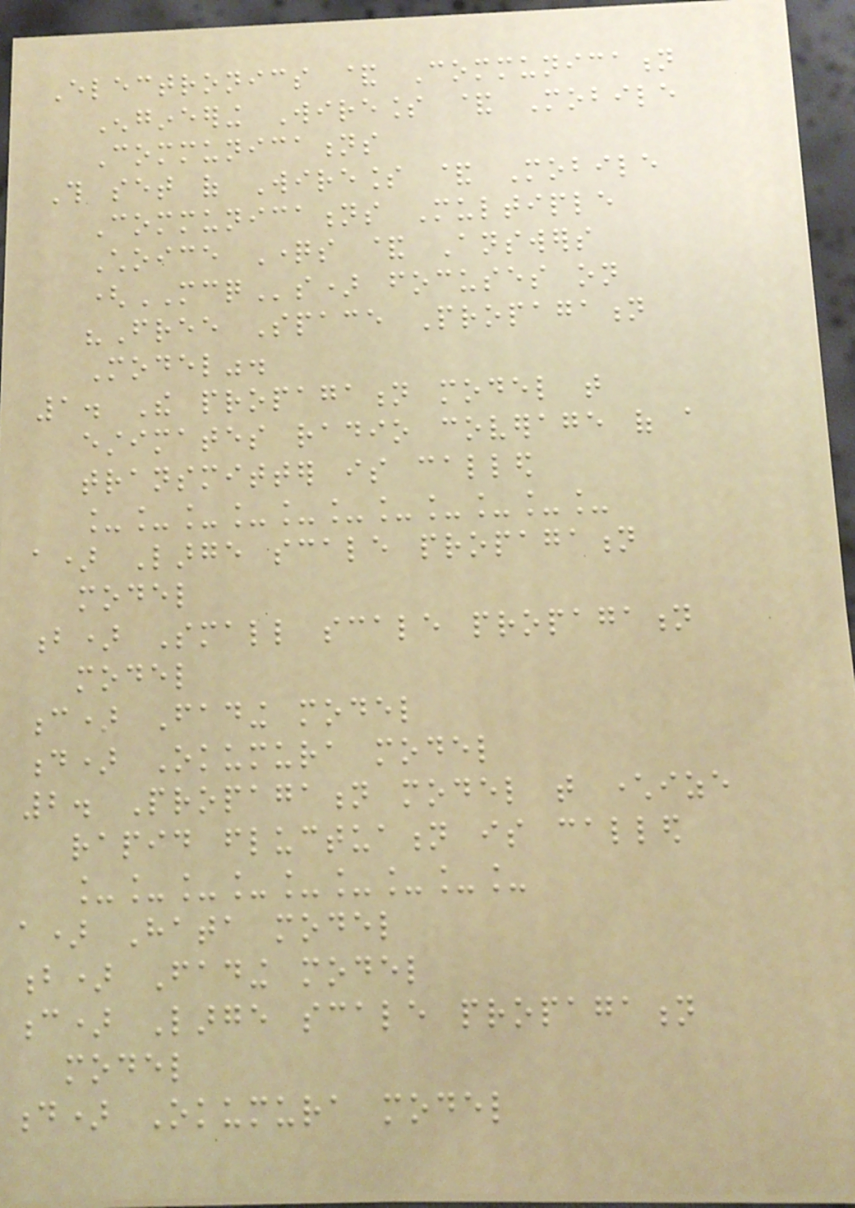Electronics & Communication
Engineering Wireless & Mobile
Communications
This set of Wireless & Mobile
Communications Multiple
Choice Questions & Answers
(MCQs) focuses on
"Free Space Propagation
Model".
1. The propagation model that
estimates radio coverage of a
transmitter is called
___________
a) Large scale propagation
model
b) Small scale propagation
model
c) Fading model
d) Okumura model
2. Propagation model that characterize
rapid fluctuation is called
_________
a) Hata model
b) Fading model
c) Large scale propagation
model
d) Okumura model
